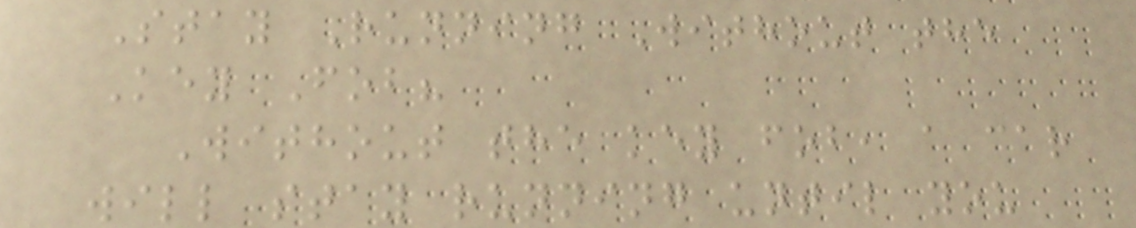Stay Running Without the
Key Fob?
Without the key fob, a car
will stay running until you
